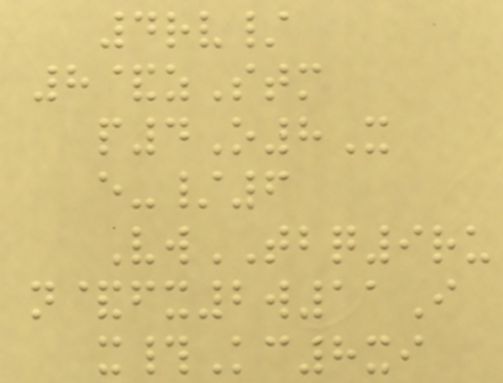4rv/
8&zStm
p4O8X
e-/6
VwTBQ9ru
n&fx2w11I
x#Kc8xi
